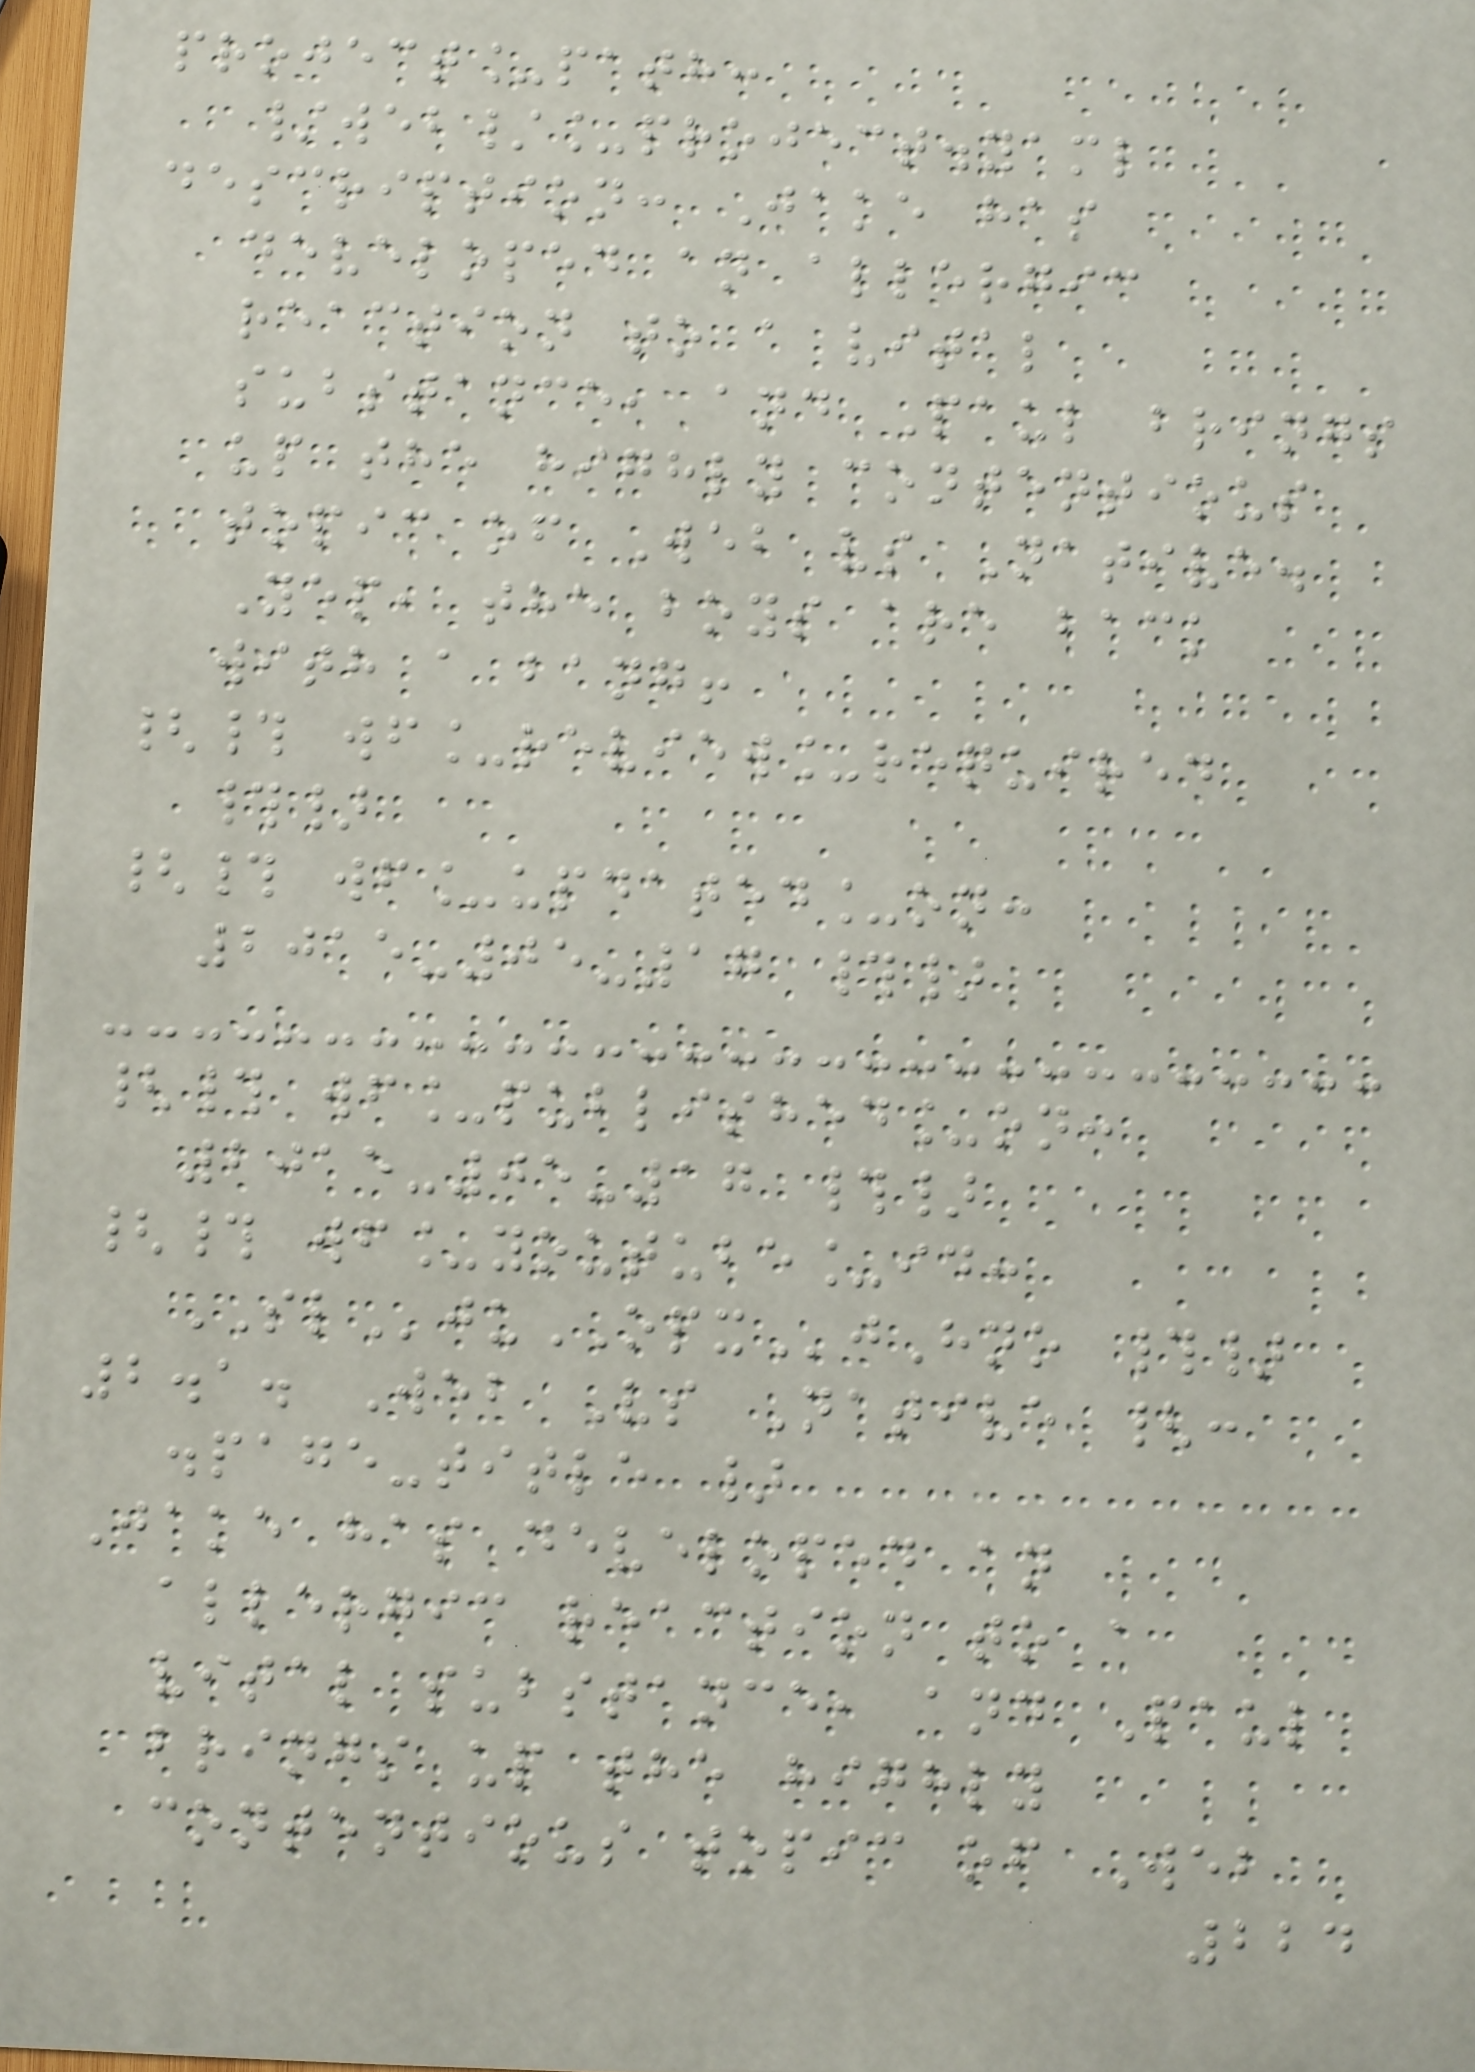project_path:
/web/_project.yaml
description: Jake has
developed an allergic
reaction to a vital
substance, and Paul brings
up the highly contentious
topic of Web vs Native.
Yep, the boys are back
with a bang!
{# wf_review_required
#}
{# wf_updated_on:
2015-05-17 #}
{# wf_published_on:
2015-05-17 #}
{# wf_youtube_id:
SLjuOPXjHno #}
2.1. Web Vs Native {:
.page-title }
Jake has developed an
allergic reaction to a
vital substance, and Paul
brings up the highly
contentious topic of Web
224
